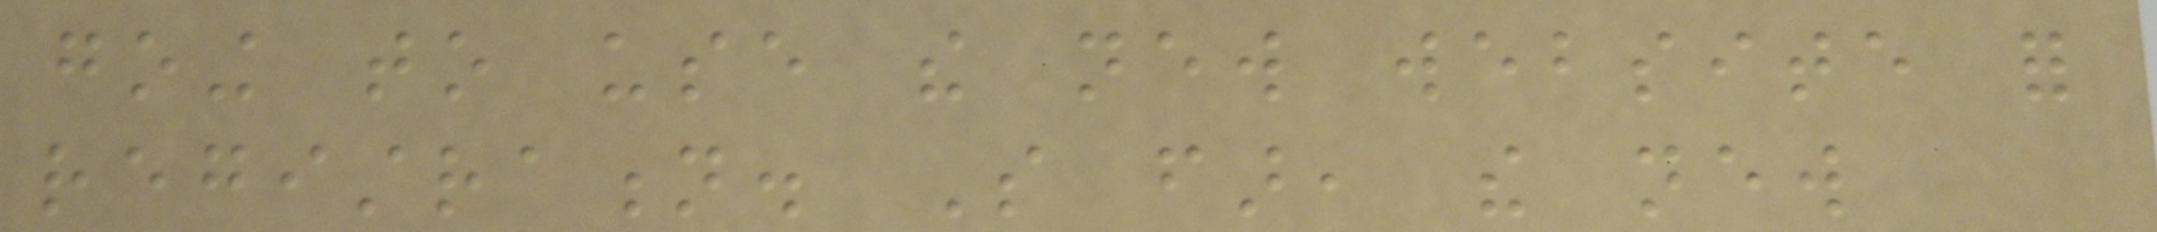going to use the new website for
registration. So far, the new
